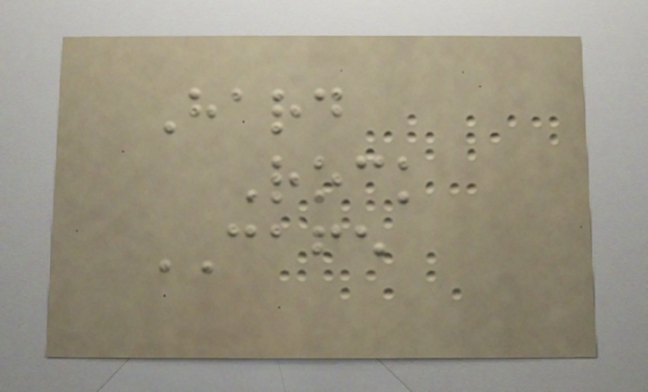Hard
Rock
CAFE
